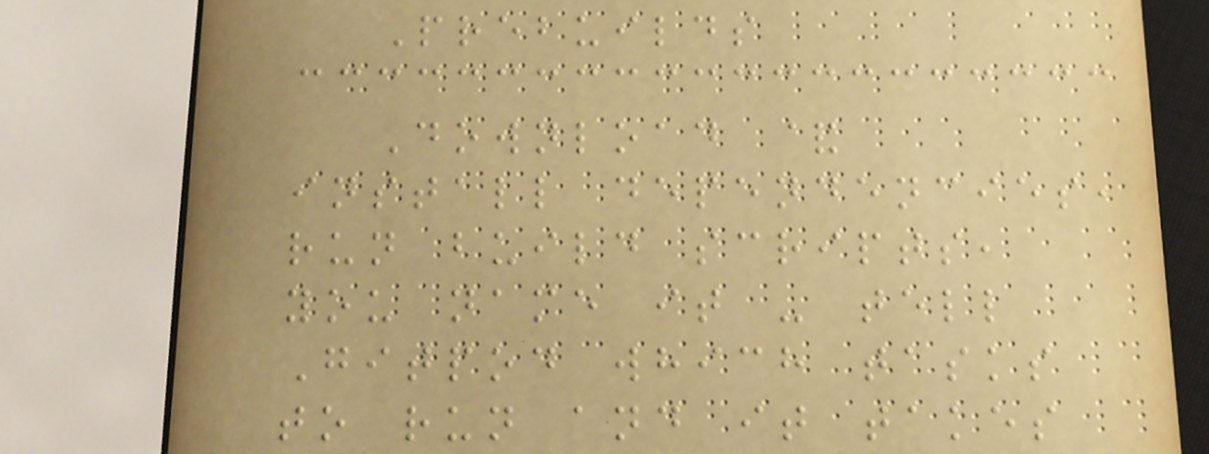Prebuilds
Download &
install dependencies,
run build scripts,
you name it - tell
Gitpod which tasks
to run and it takes
